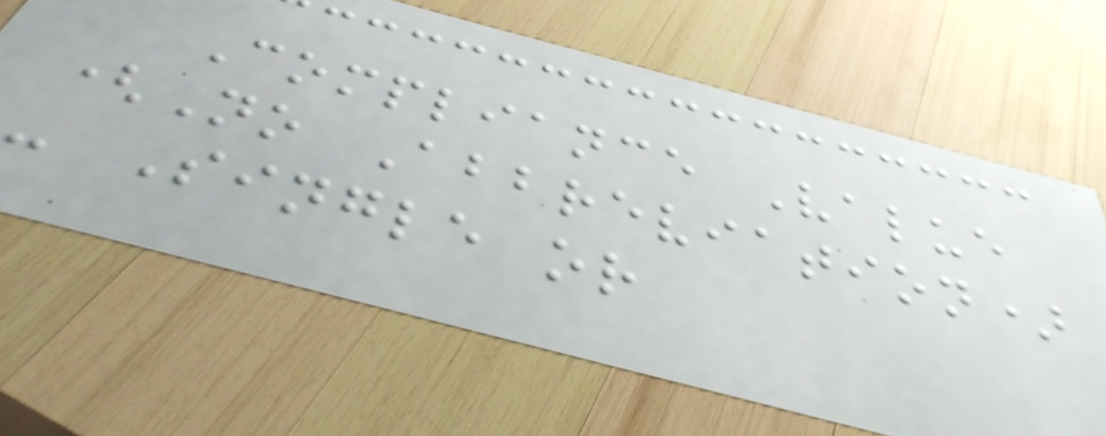Compliance Value
(No Abbreviation)
- Single or
